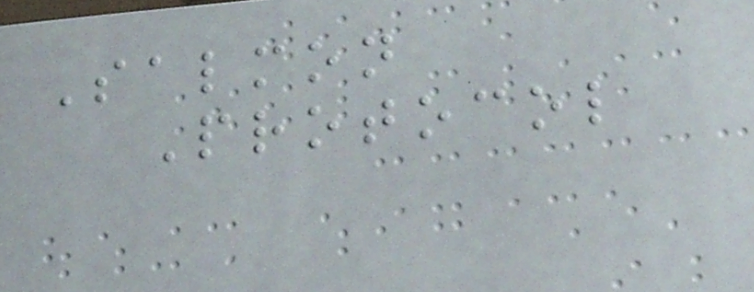Salmon
Protocol
